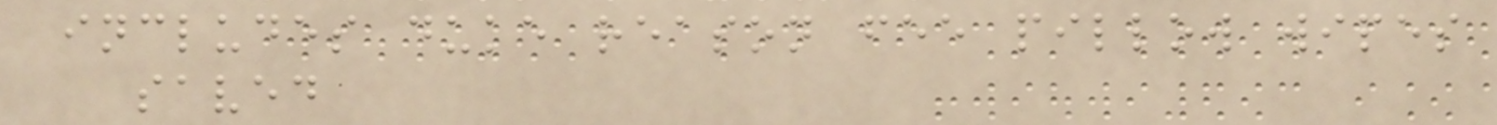includes duke reason fee pillow wipes
saved
